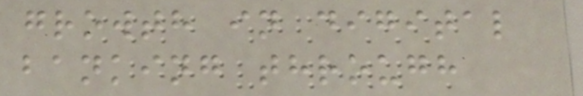growth in digital
banking through
